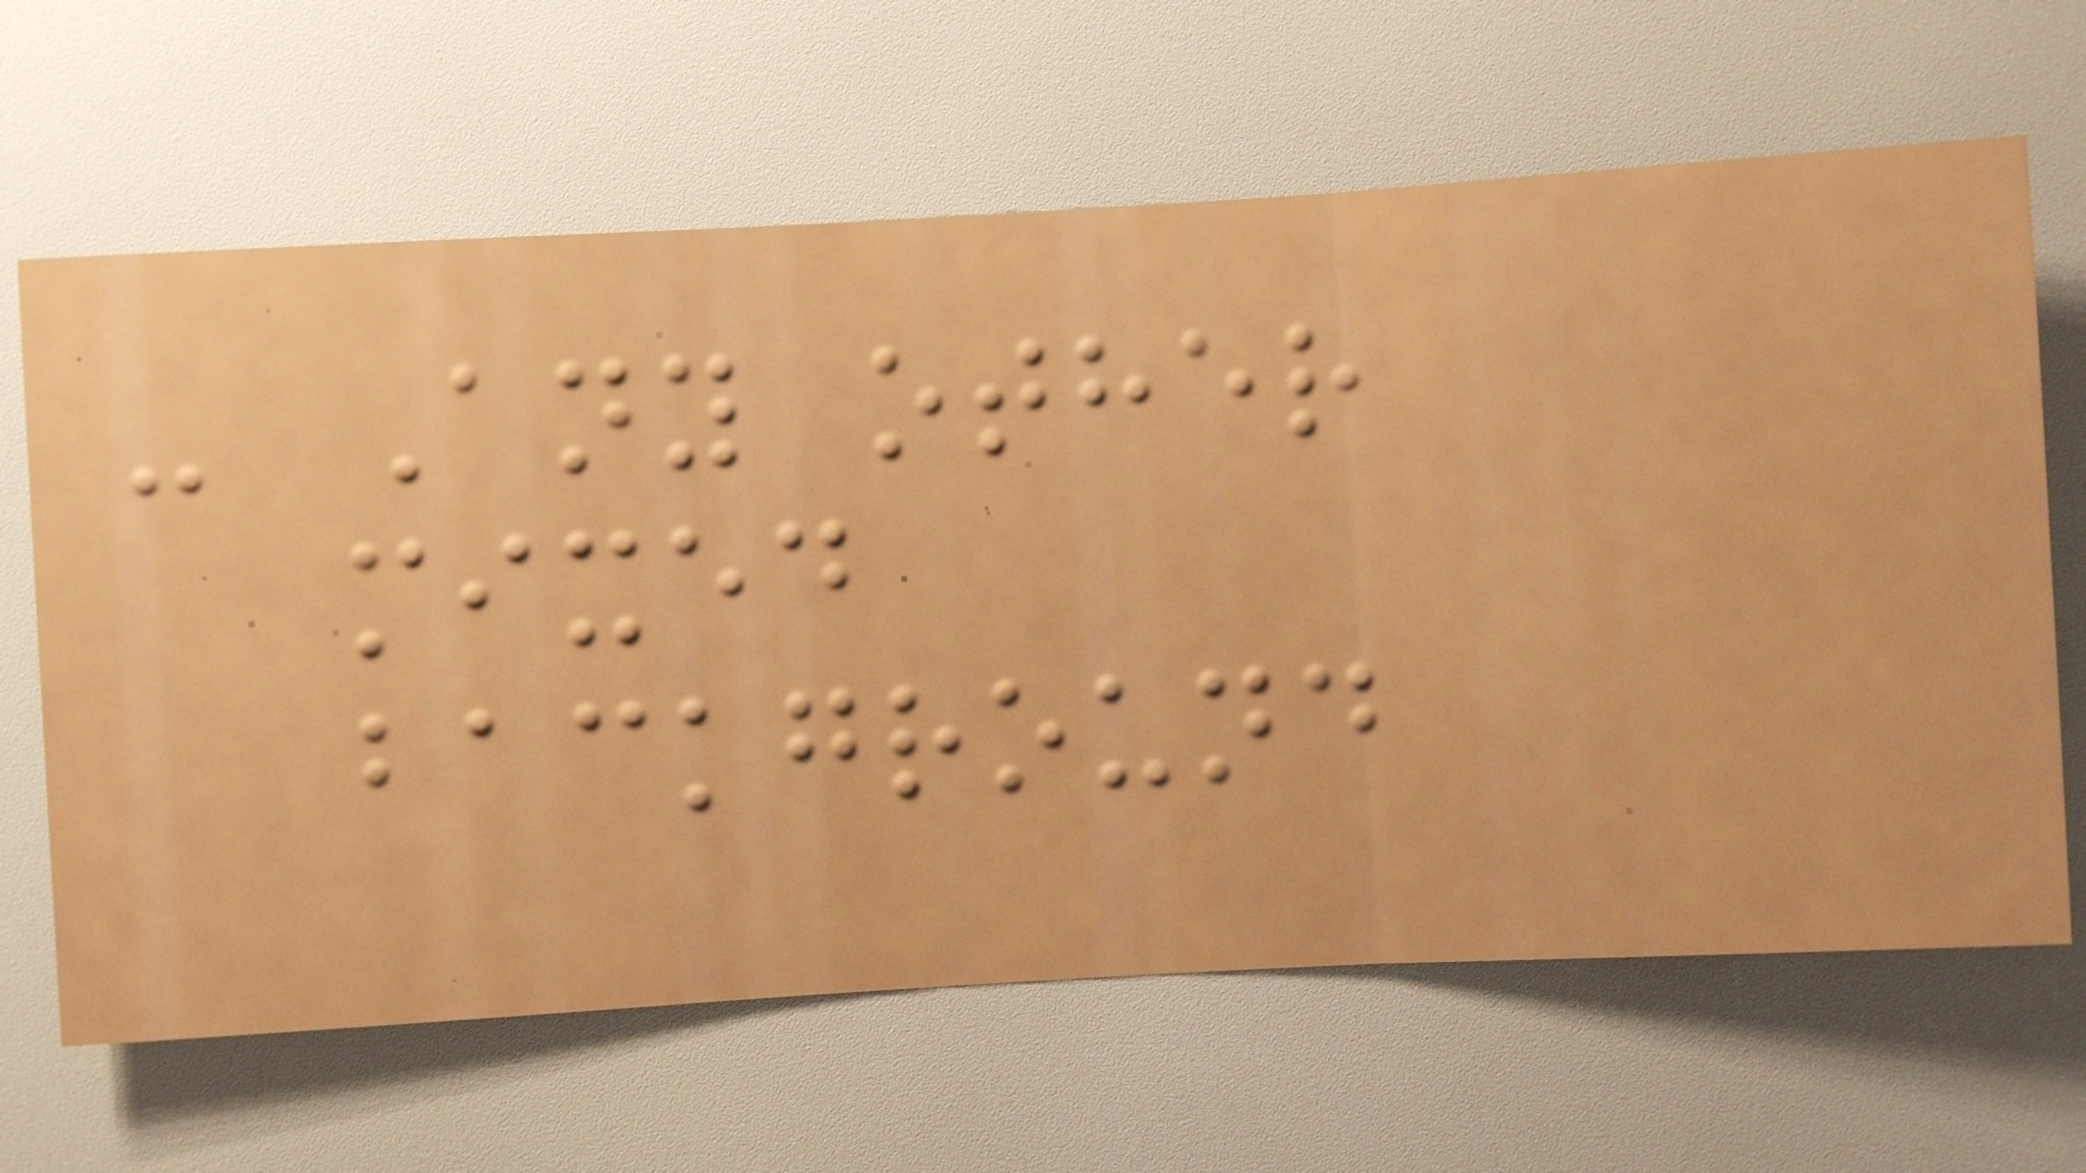- Any other
mixed
background
